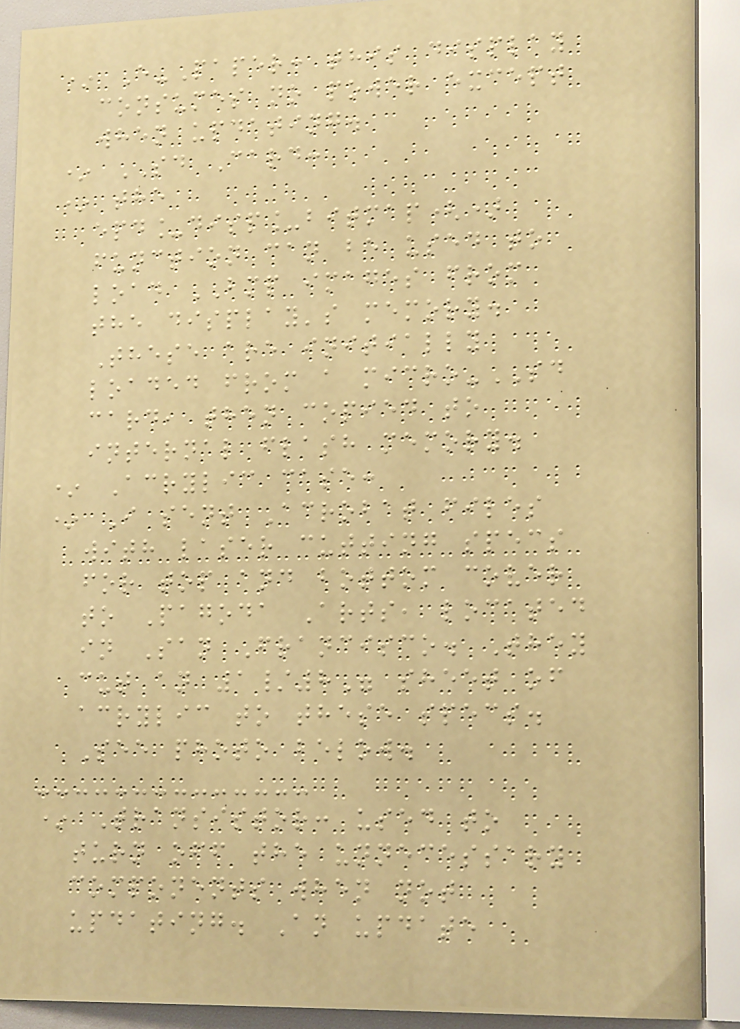* E-Paper: this display
consumes no power except
when updating.
* SD Card:
* the
epd_disp_bitmap()
function can be used to
load BMP images from
the display's memory.
These are initially
loaded from a micro-SD
card, then copied to
internal flash memory.
* Acrylic case:
* I sent Acrobat files
with laser cutting specs
for top and bottom cover
to Pagoda Arts, located
in San Francisco. They
cut an 1/8" sheet of
acrylic to these specs.
See photo below.
* Transistor: used to
turn off the unnecessary
components when not
updating. An update
